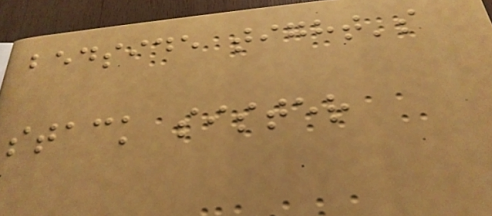bedside tight's
stack sister
